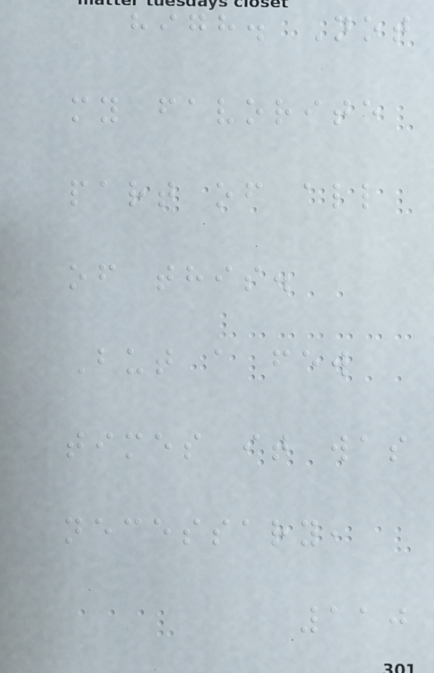high. Not
my favorite
part of all
of this.
But a few
times it was
necessary,
110
